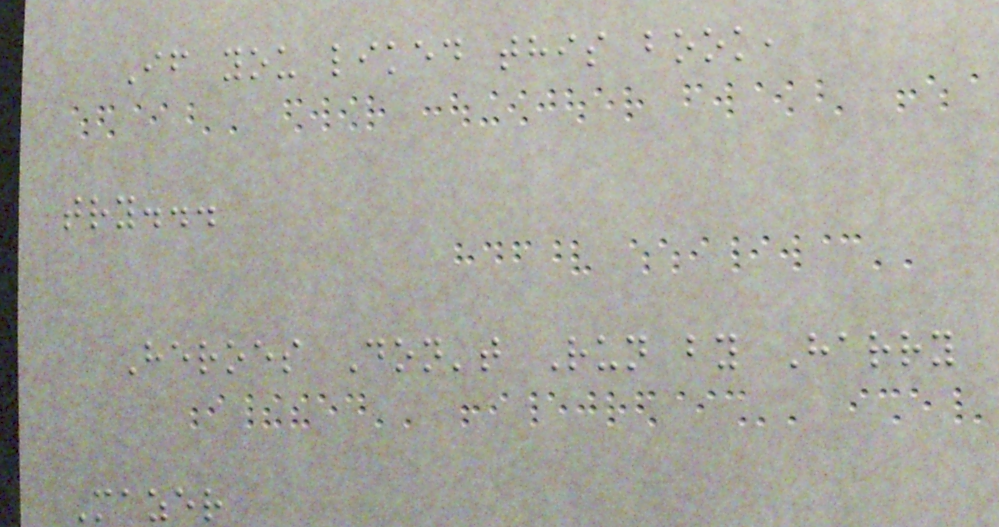If you liked this book,
try...
Heroes Don't Run by Harry
Mazer
